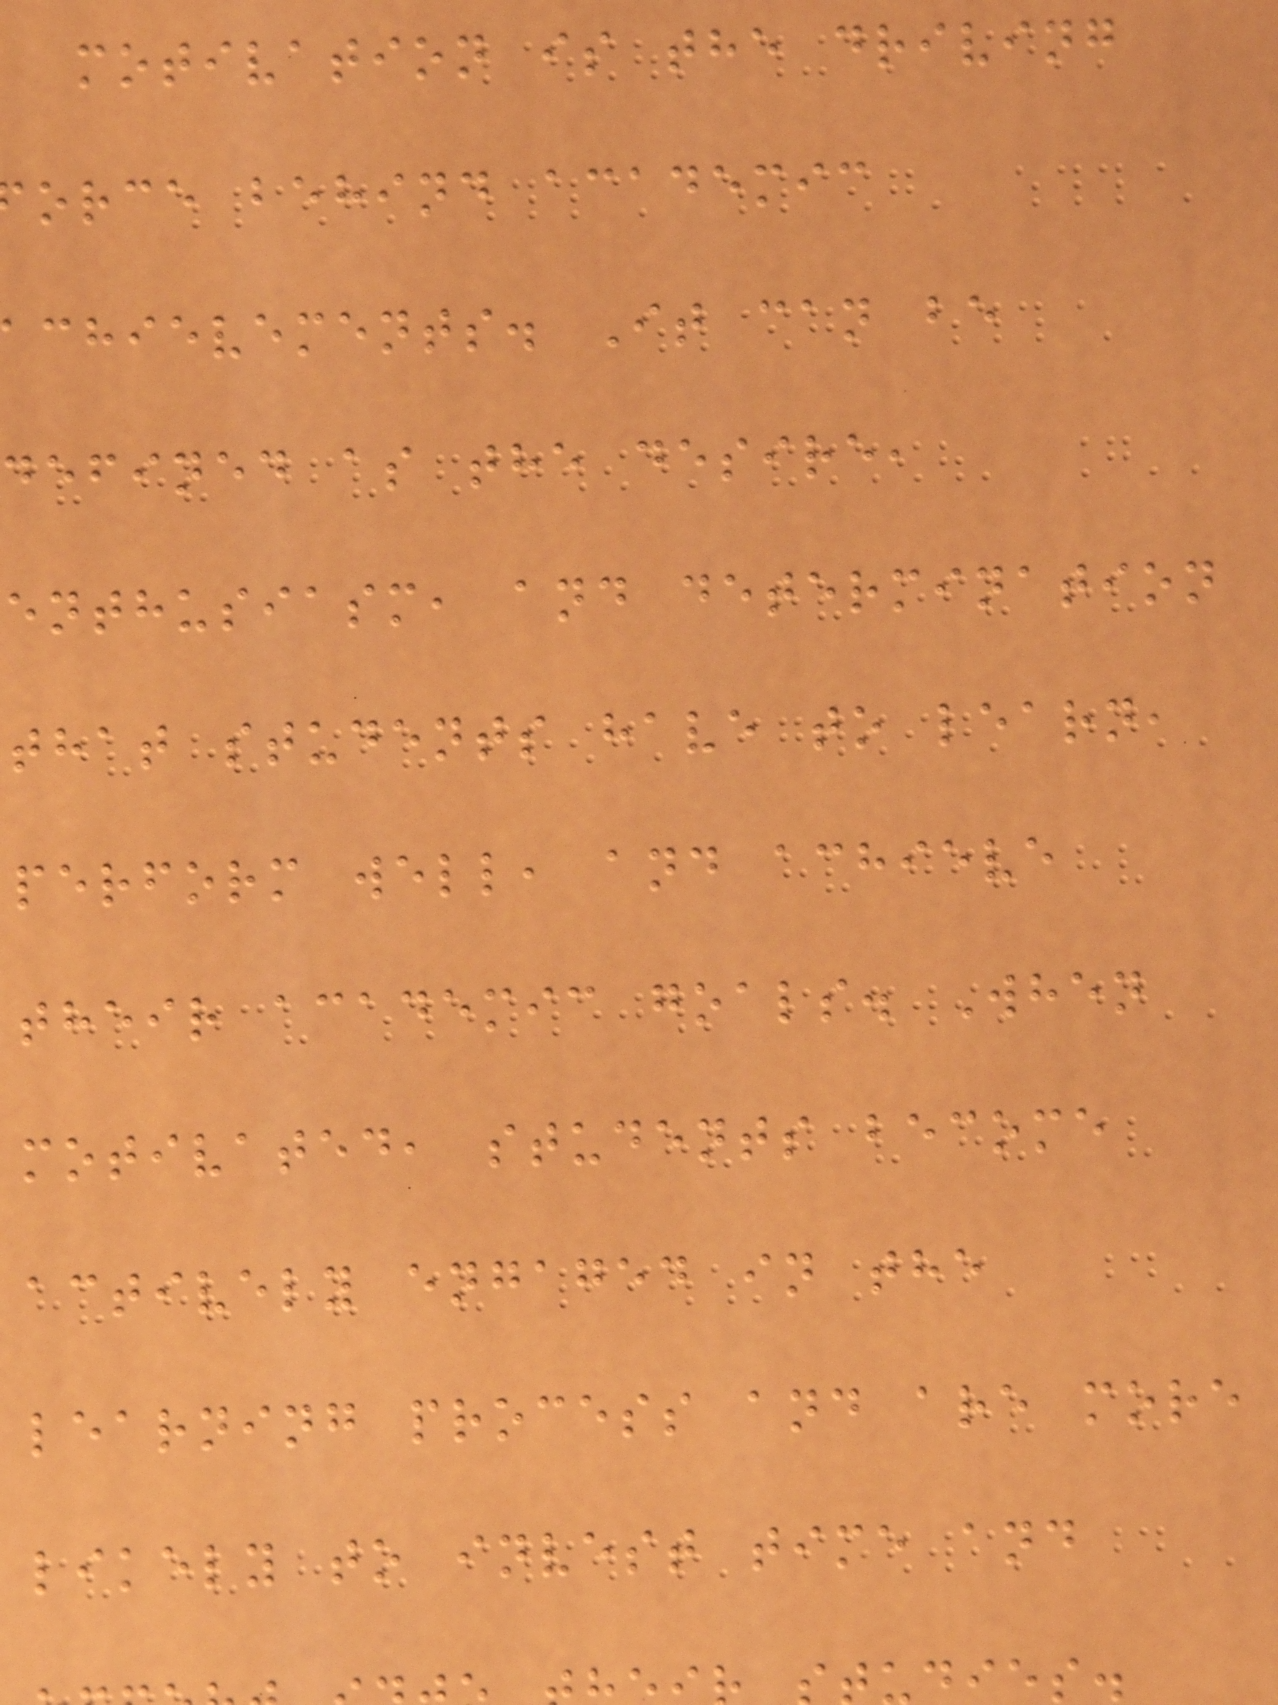motivation is the driving
orce behind academic
chievements. It can be
defined as the desire,
enthusiasm, and determination
that students have to learn,
perform well, and achieve
their academic goals. When
motivated, students become
actively engaged in the
learning process and are more
likely to invest time and
